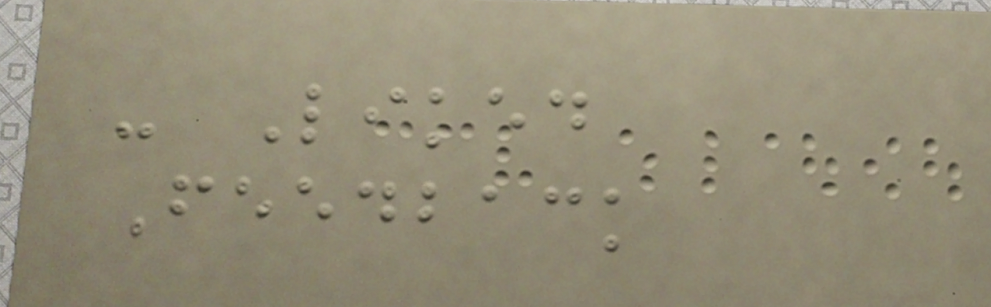- Liked
Feedback
